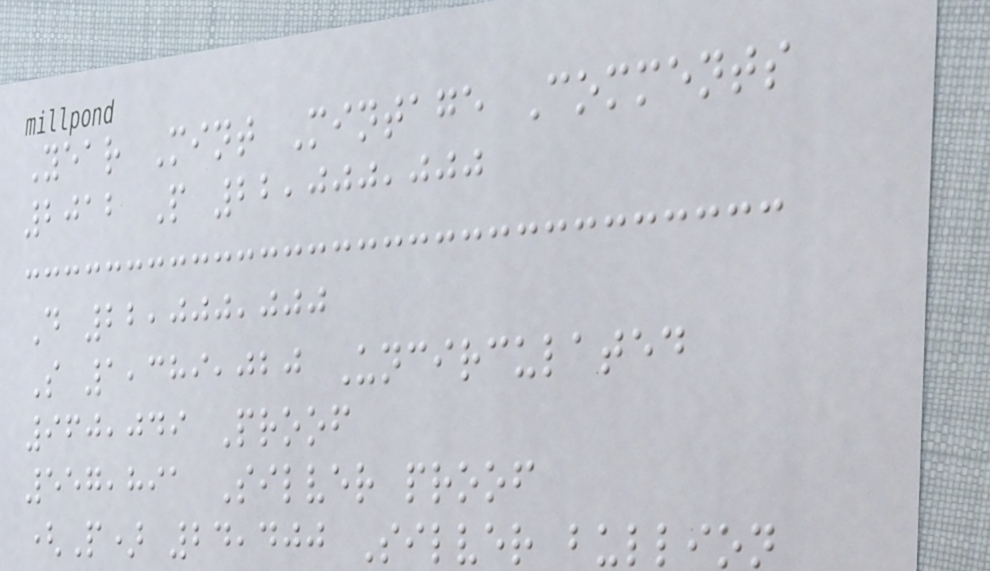Year Mint Mintage Comments
2012 P 22,000,000
D 22,000,000
S 1,389,020 Uncirculated
960,049 Proof
557,891 Silver proof
(P) 24,400 Silver bullion
